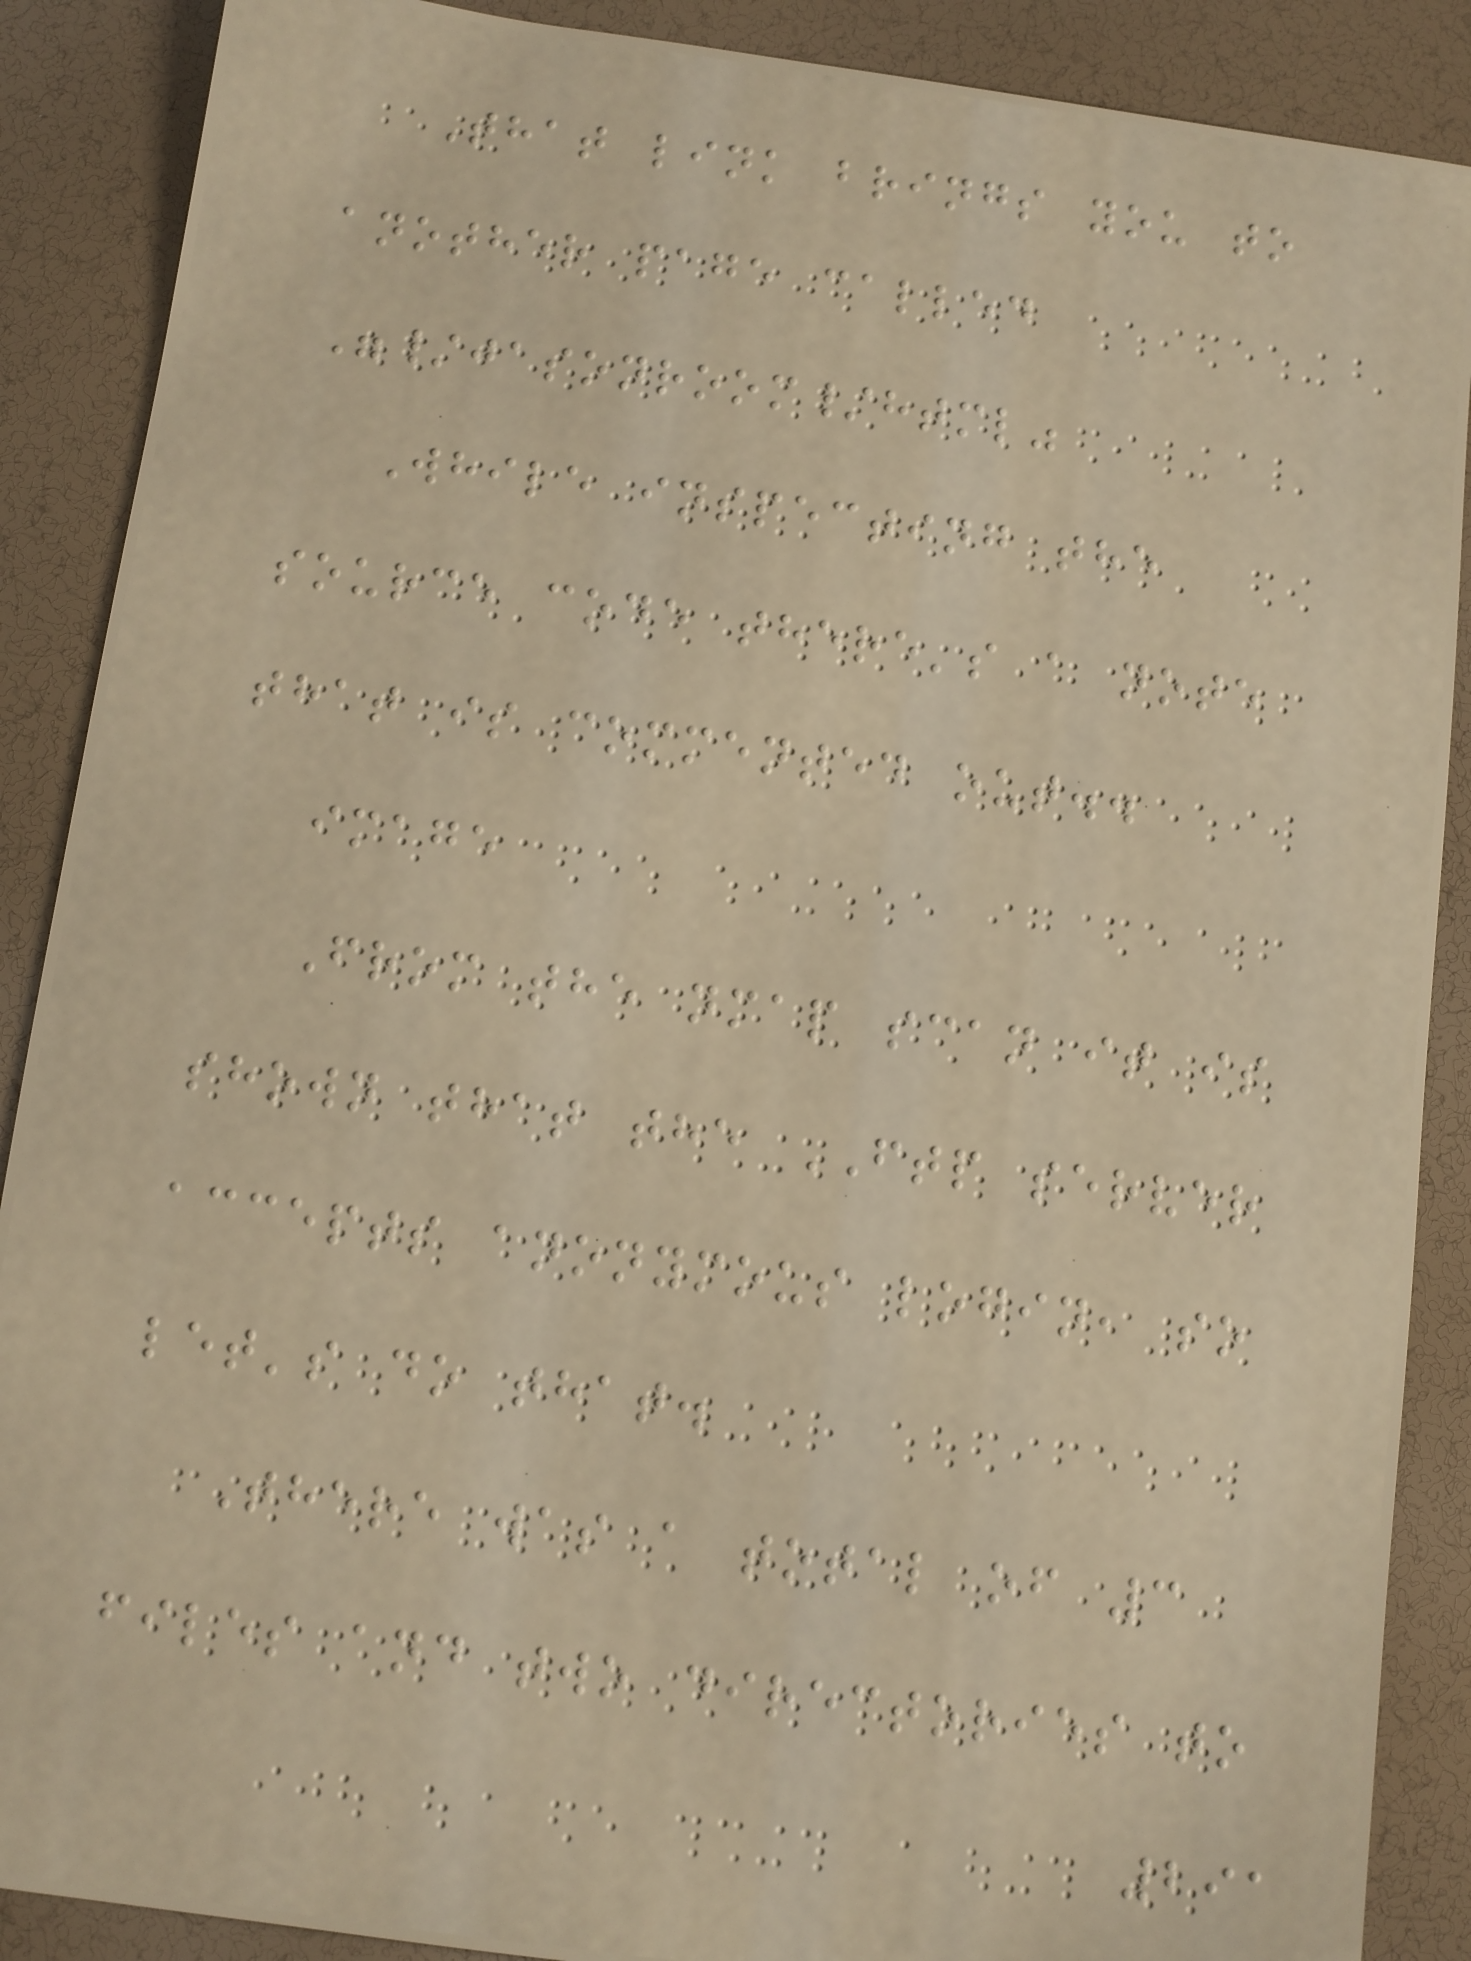That link brings you to
another page called
"/jasonroom/html"
While inspecting the
source code there's a note
that is commented out..
image
From the nmap scan it is
shown that the FTP server
accepts anonymous login, so
let's do that.
There was a total of 3
files and two directories to
291
